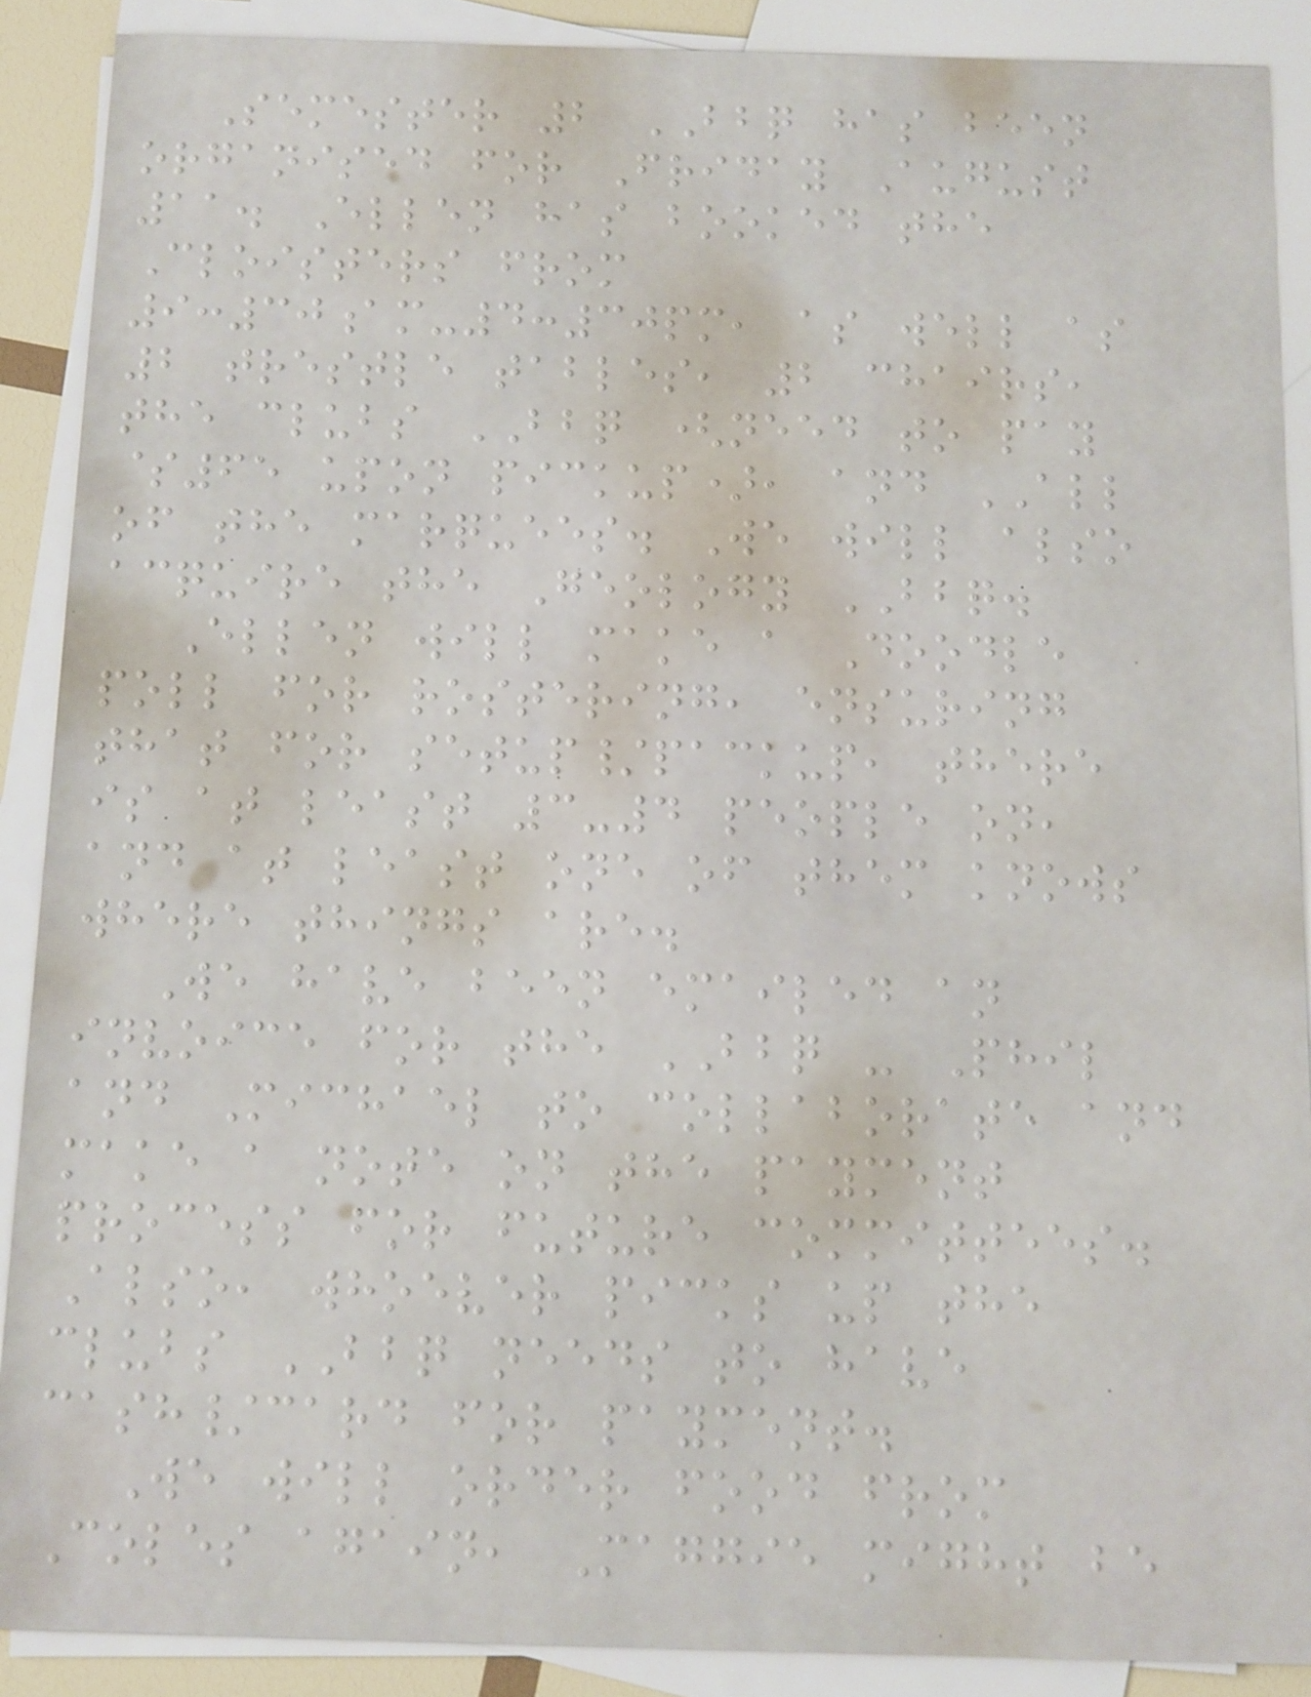Semester 2 BBQ has been
organised for Friday August
11. Ellen has booked the
Cloisters from
9:30am-4:30pm, as well as
2 trestle tables, 2 chairs,
the clubs BBQ (need to pay
$65 upon pickup), and ALL
of the marquees. We will also
acquire the Geology BBQ.
Ellen will make a Doodle
poll for rostering, ensuring
that for setup/packup, there
is at least 3-4 people on,
and at least one of them knows
where things are.
We have been emailed an
invoice for the BBQ - Phil
and Michael to collaborate and
make a note on the payment
process for future committees.
Also, whoever picks up the
clubs BBQ needs to have
cash/card for payment.
We will order food from
Coles again, Maggie might be
